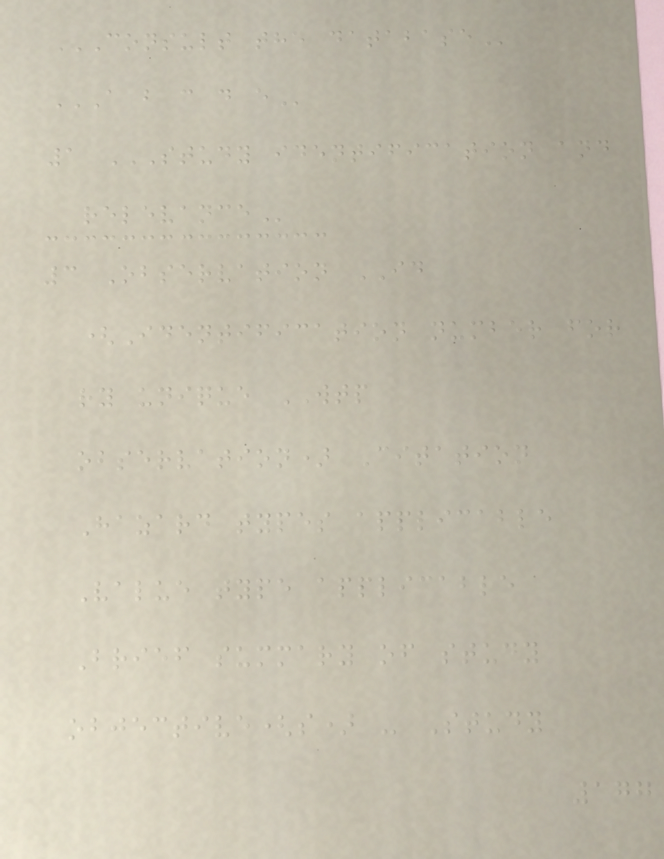CONSULT THE DATABASE
A B C D E
1 STUDY IDENTIFICATION AND
RELEVANCE
3 Observation ID
(Identification number for
ry unique WTP
observation) Citation
Hazard types applicable
Value type applicable
Brief summary of study
objective(s) - Study
177
